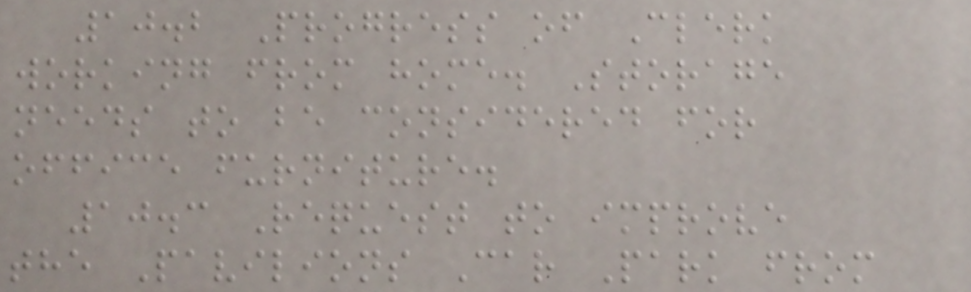10.2 Progress of Clerk
working from home. Storage
needs to be considered for
office furniture.
10.3 Request to improve
the Pavilions Car Park from
